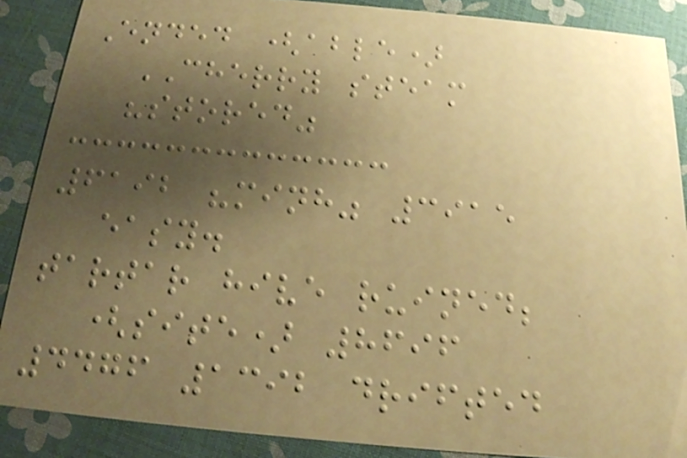Ended (able)
CHERRY steam
"stored"
6192 "minh" 3915
easy.
tartar hive ruined;
(site) 8696
4476 1392 drifted
